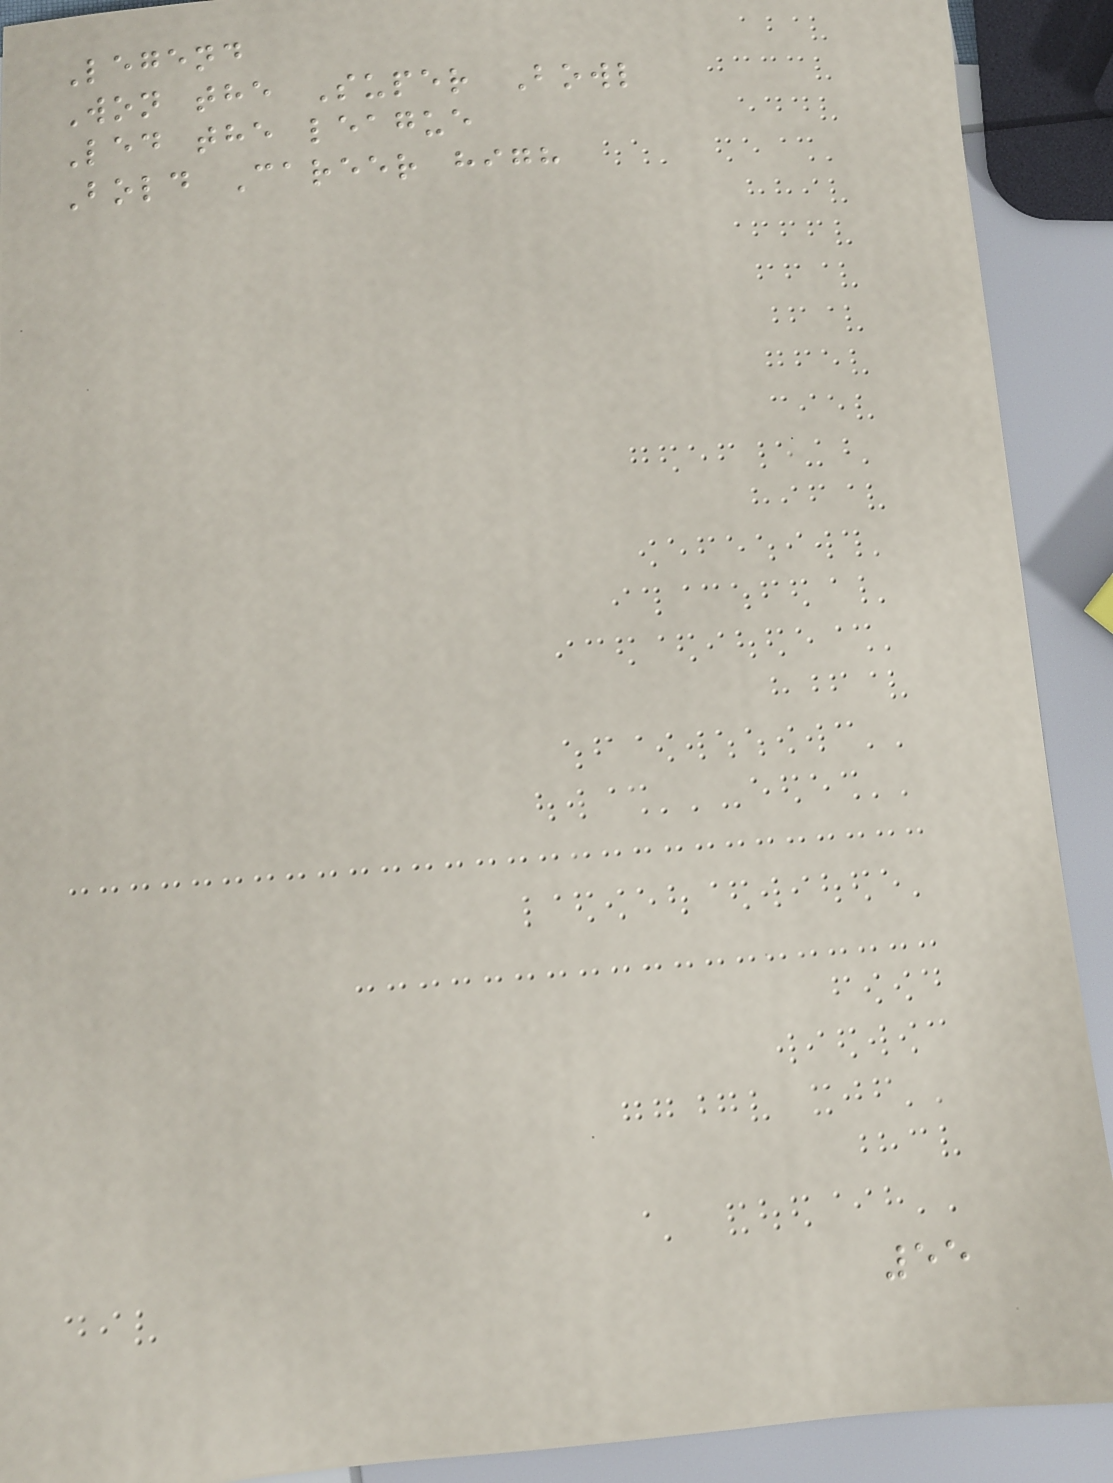Legend
Won the Super Bowl
Led the league
Bold Career high
55
